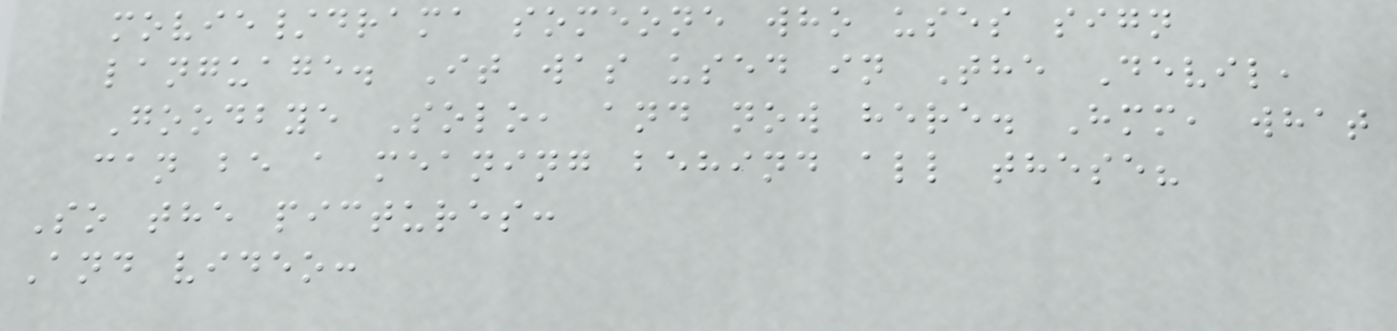movie/drama someone who uses sign
language. It was used in The Devil,
Goodbye Solo, and now here. Hmm, what
can be a meaning behind all these?
So the pictures:
And video:
